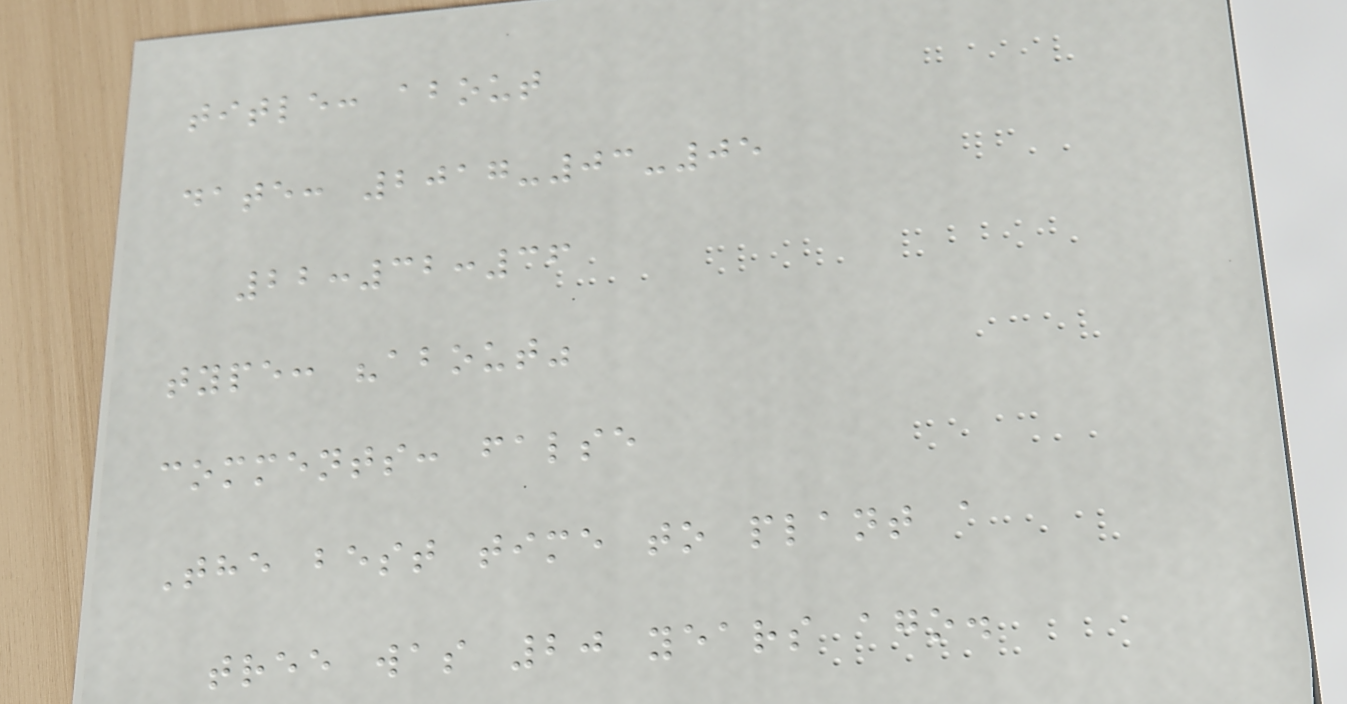title: about
date: 2017-03-05
22:32:36
type: "about"
comments: false
The best time to plant a
tree was 20 years ago.
